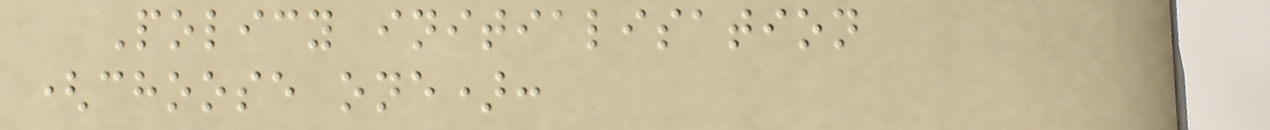Policy initialisation
(choose one):
